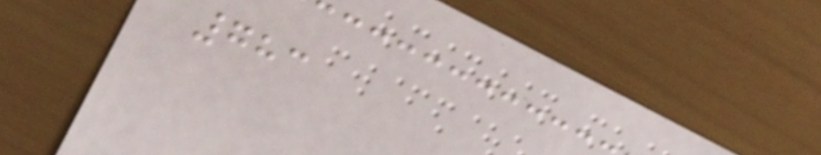783
